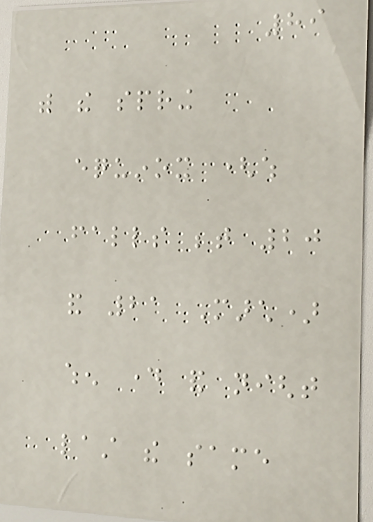89
with the spring
equinox (which
falls between 20
and 21 March)
when day and night
last the same
